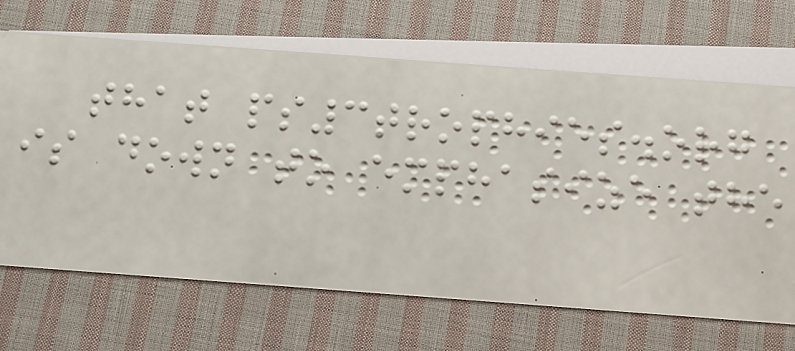that ps3trophies.org
is down to emphasize the
